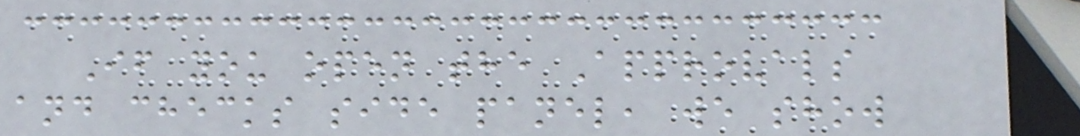If you open the Approvals
and checks side panel, we show
